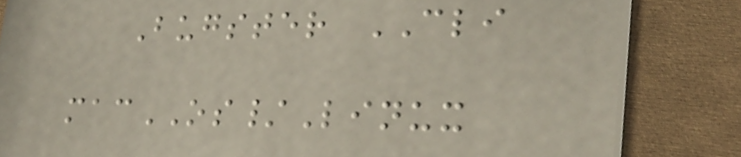Bugster CLI
macOS/Linux
